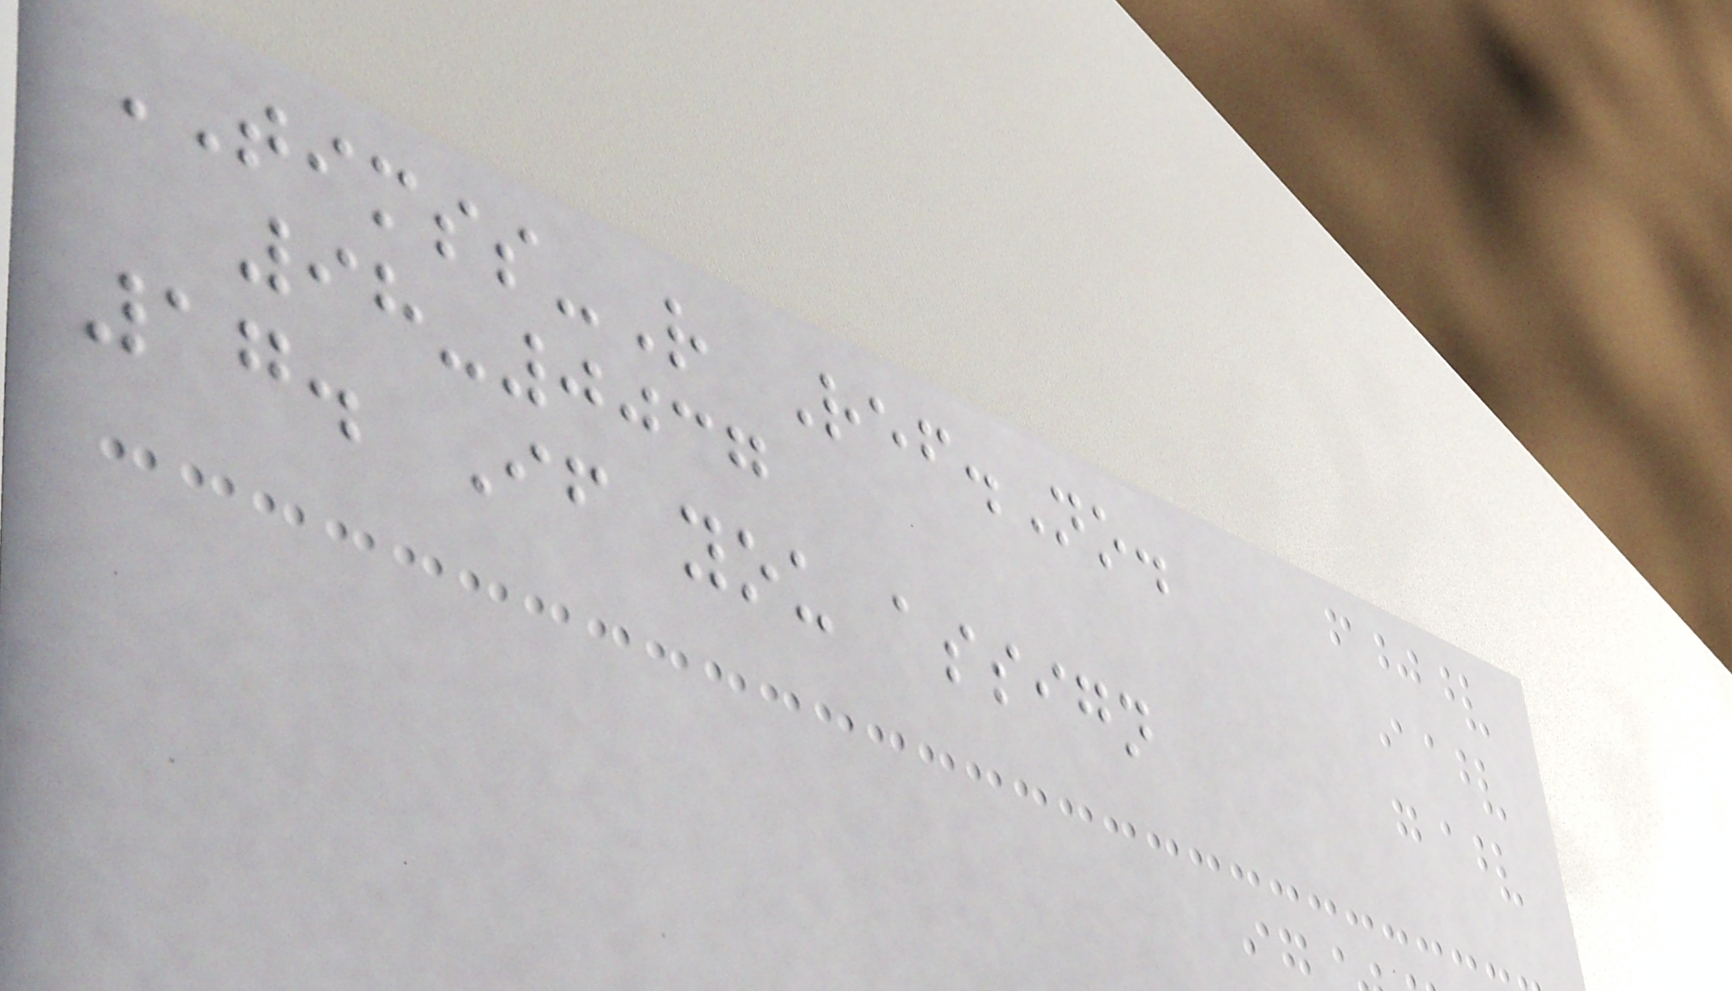TIMSS-R Ref.No.
98-0037
17. If you assign
